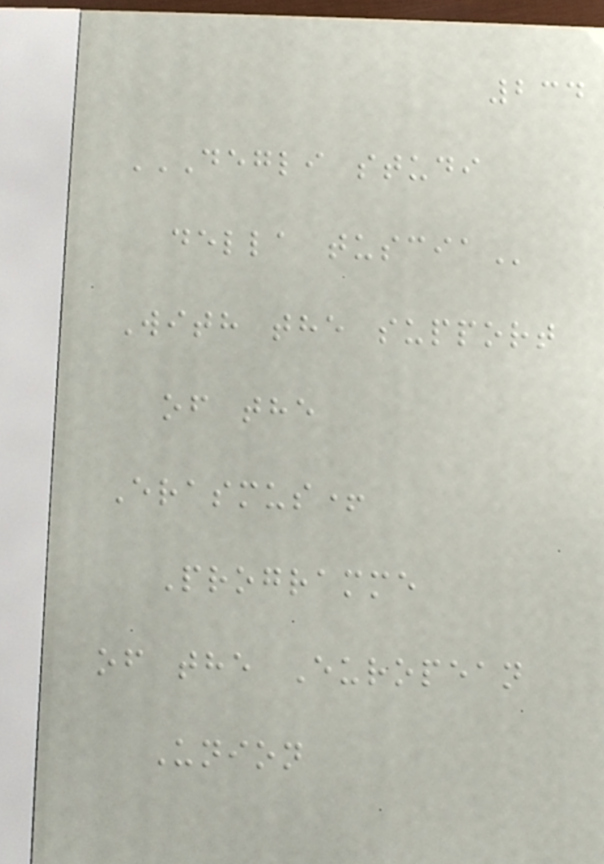234
DEGLI STUDI
DELLA TUSCIA
With the support
of the
Erasmus+
Programme
of the European
Union
